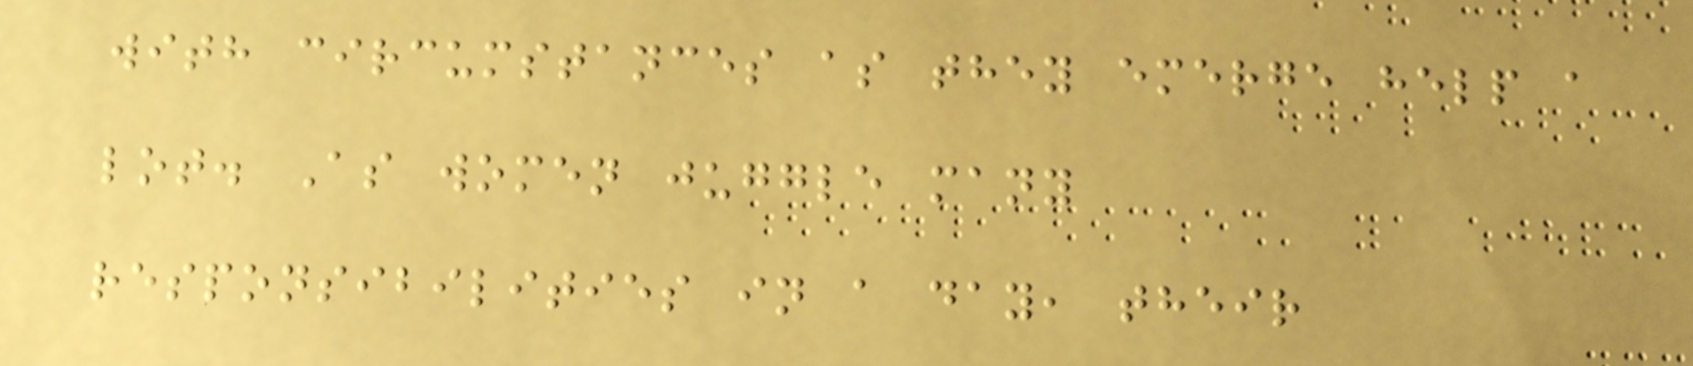with circumstances as they emerge help a
lot. As women juggle many
responsibilities in a day, their
